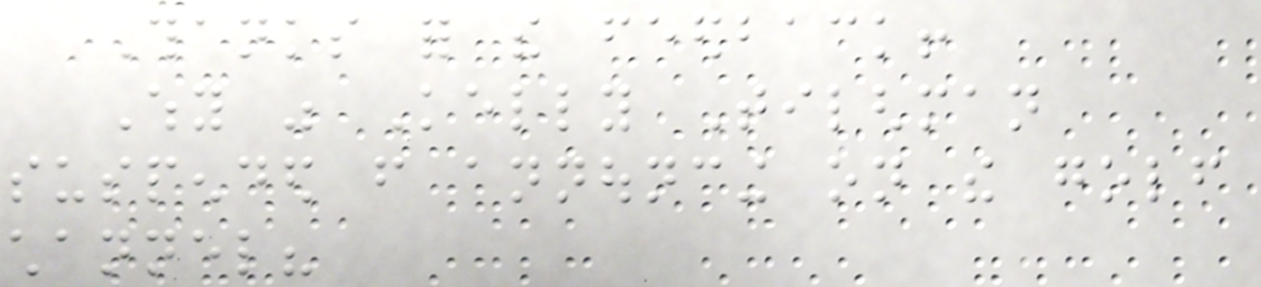Thanks for the feedback!
Why was Kelly Tilghman
suspended from announcing on the golf
channel?
